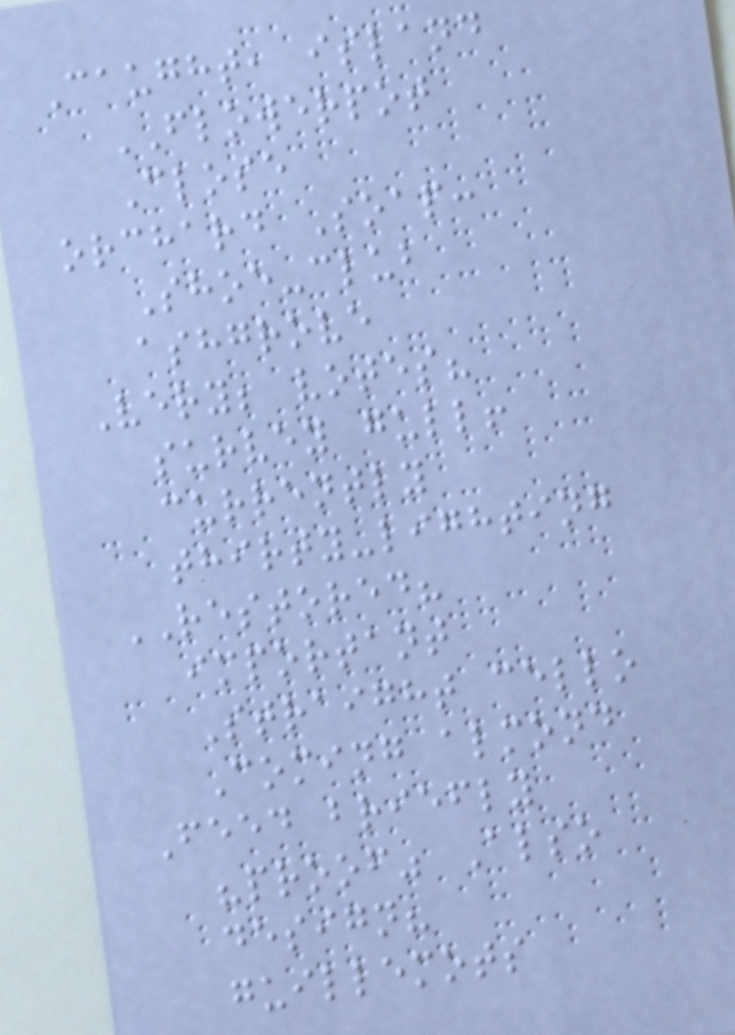Caught, island
FLOWERPOT
Close
orchard Soap:
Shoe-club
ashgrove
Very; votes?
survey gull!
currently
thirty-lighting
RESTORED?
important
Straight cello
Coming almond
Feed briefly
"proof" Also
design?
guillemots
